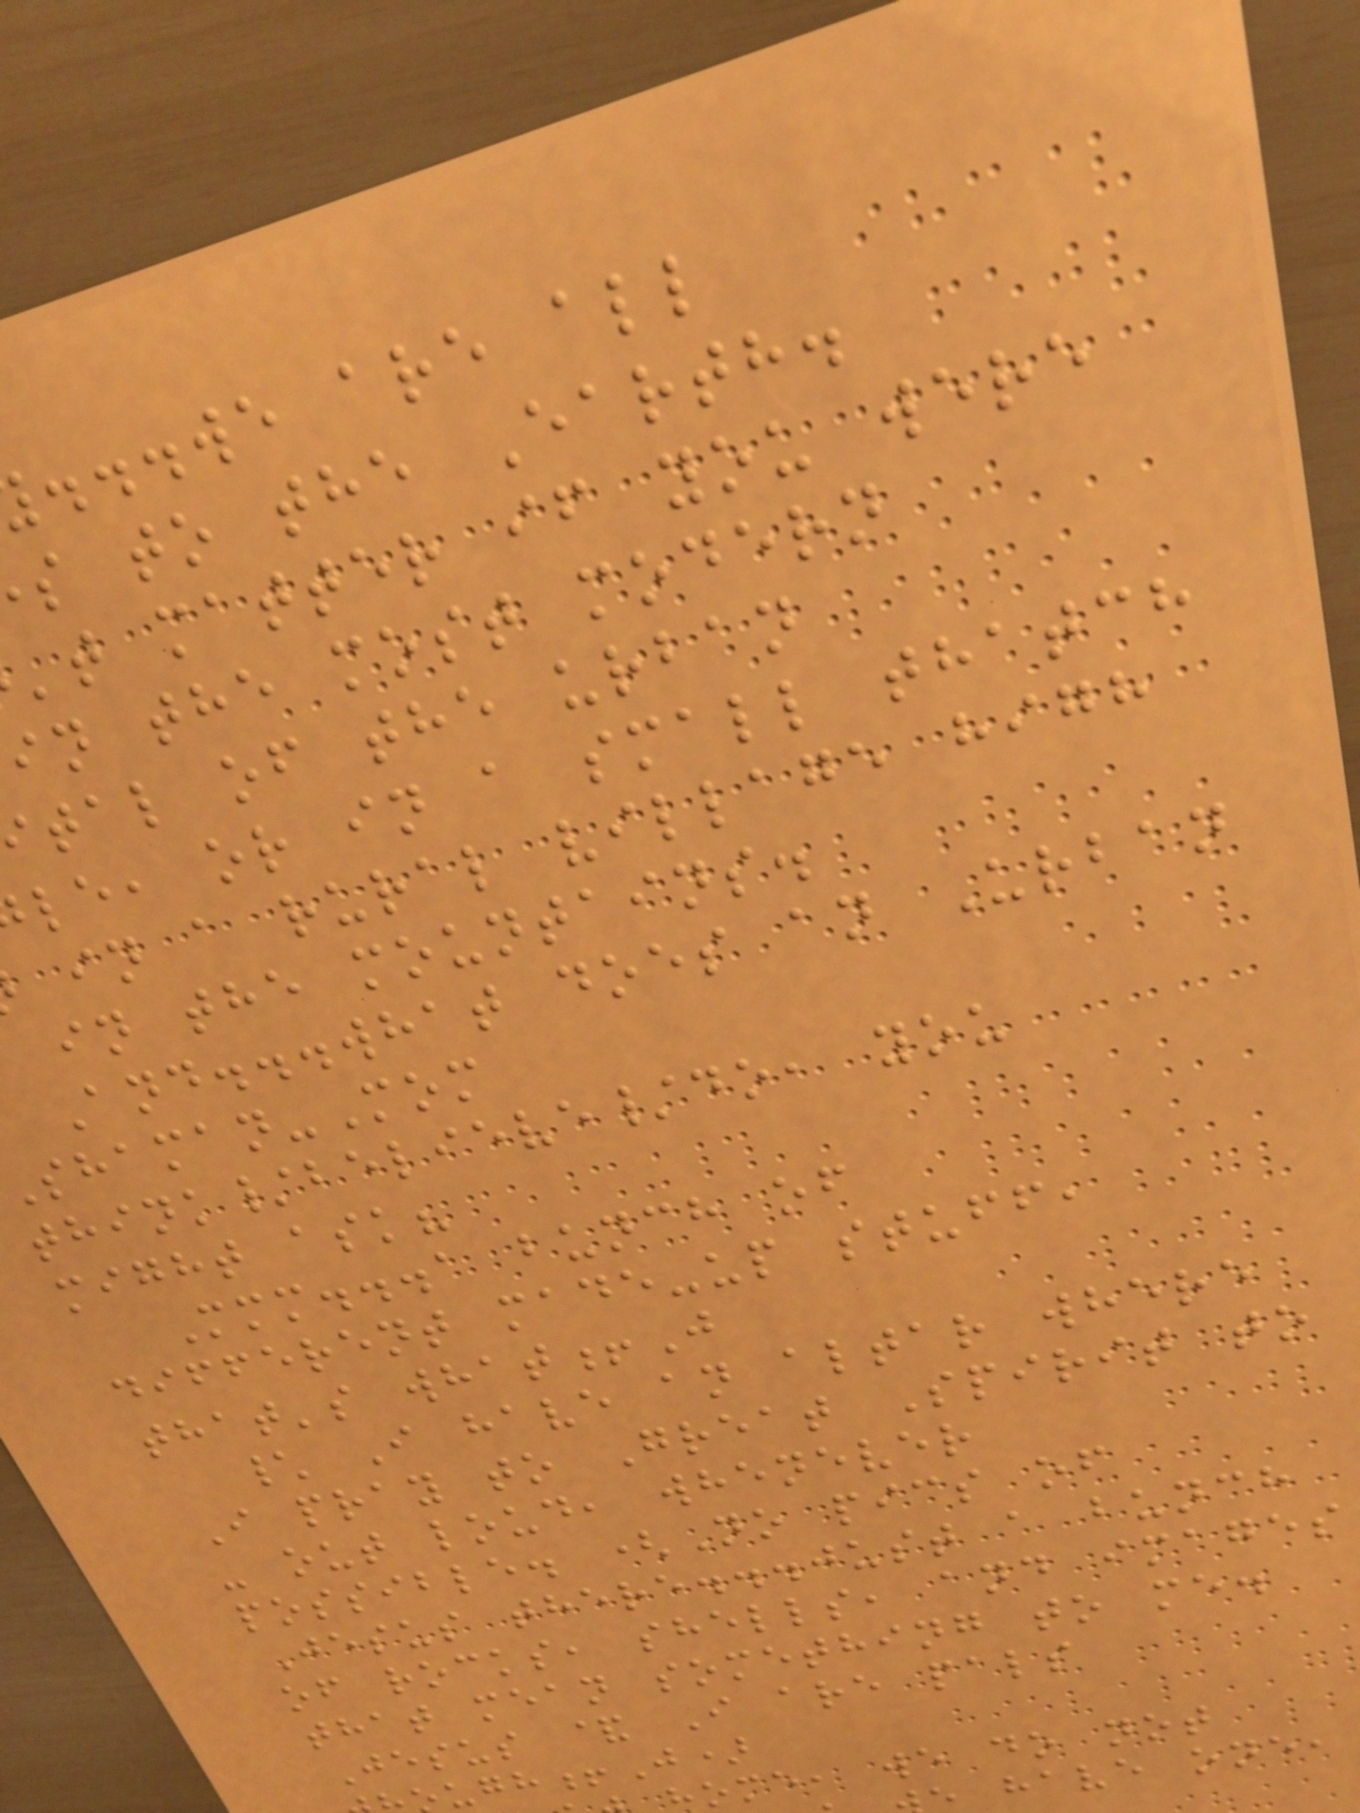...we are all
s to the Earth.
't matter if you were
in the most modern
tal of the urban
le, or in a small thatch
in a rural village high
in the mountains.
And...what does an Urban
haman-Mom
think/believe/do, you
might ask?
Mmm...a bunch of
different made-up stuff,
that's what!J
\ I have an altar where
I pray to Great Spirit to
- out loud, whenever
possible. (No pics of
Jesus there...just a bunch
of rocks, shells, and images
that mean something to me.
Jesus & I are pals
ugh!J)
ome, we do not
have one,
